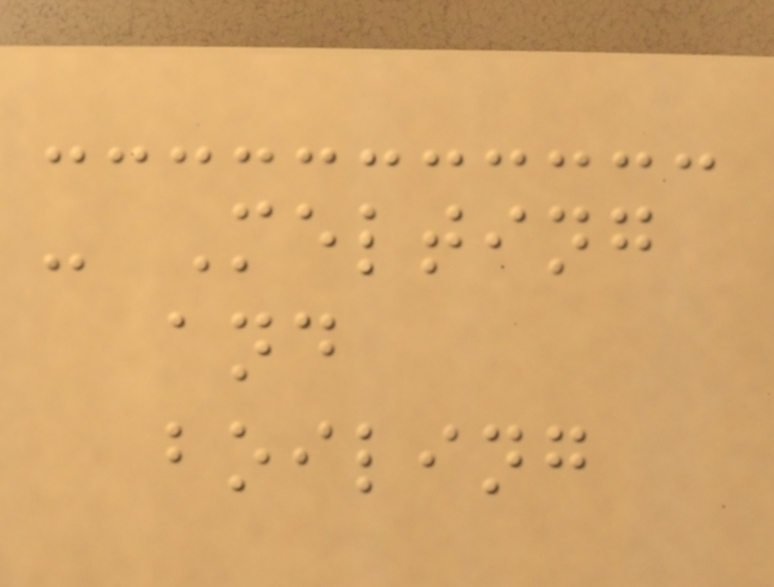- Melting
and
boiling
